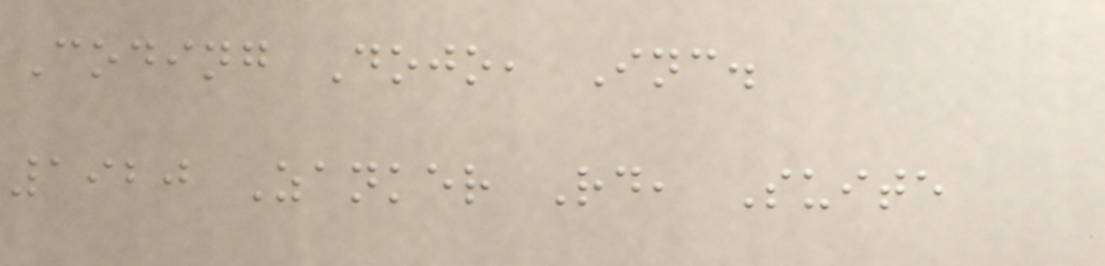Coding Dojo, Inc.
1920 Zanker Rd, Suite
